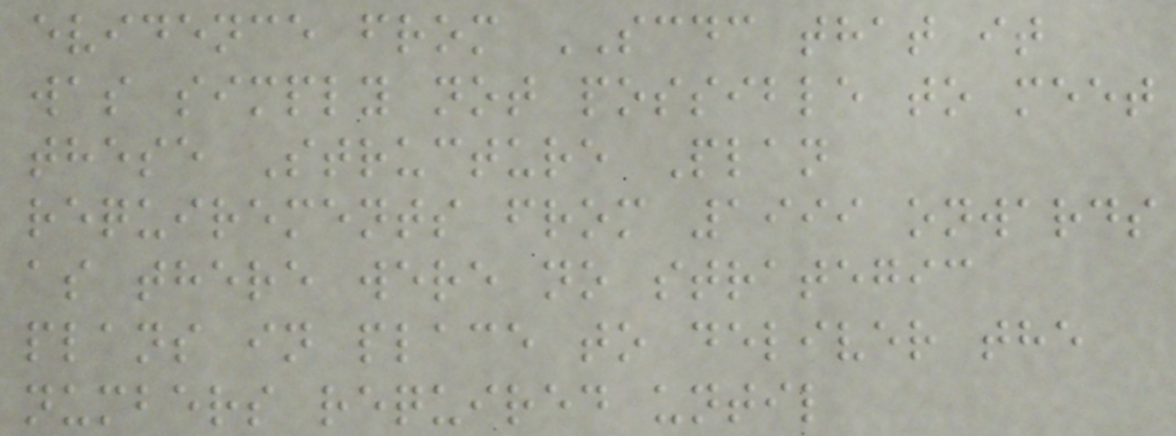evidence from SCDC that it
was simply not possible to meet
these Structure Plan
requirements from 1999 onwards
as there were no strategic
plans in place to deliver the
numbers required until
